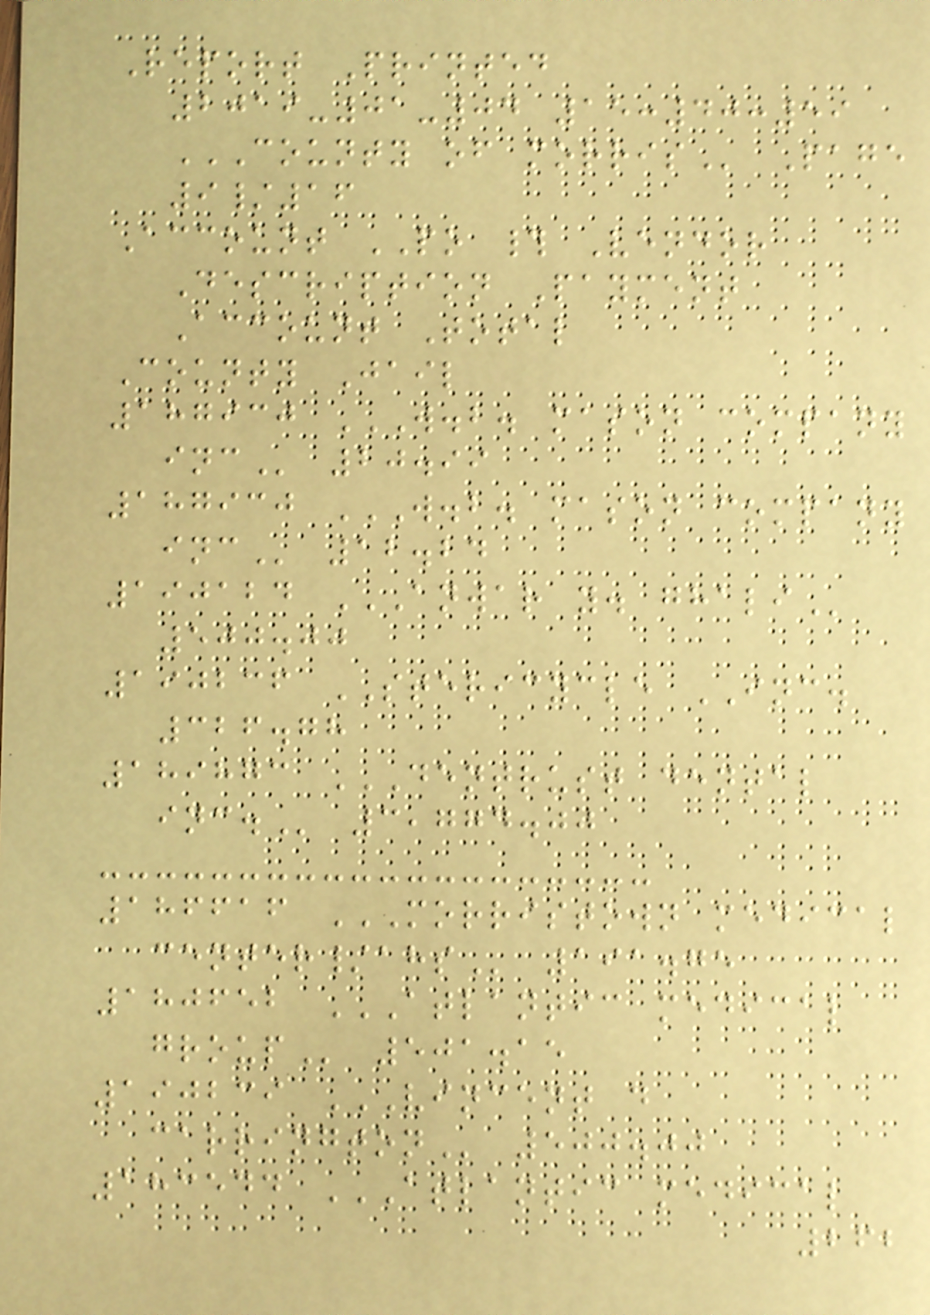Report Printed
2019-01-04 15:40:59
COUNTY OF MORRIS Page
9/16
Account PO # Vendor
Description Payment
Account Total
County Jail
187930 W.B. MASON COMPANY
INC 20.99
187930 W.B. MASON COMPANY
INC 12.24
190124 ANWAR Y. GHALI
500.00
190236 STERICYCLE INC.
326.78
189873 DENTRUST DENTAL
INC. 3,774.00
186616 MORRISTOWN MEDICAL
CENTER/AHS 191.75
180652 ATLANTIC MEDICAL
GROUP 501.15
190239 VINCENT D
CARRINGTON 500.00
183544 ATLANTIC MEDICAL
262
